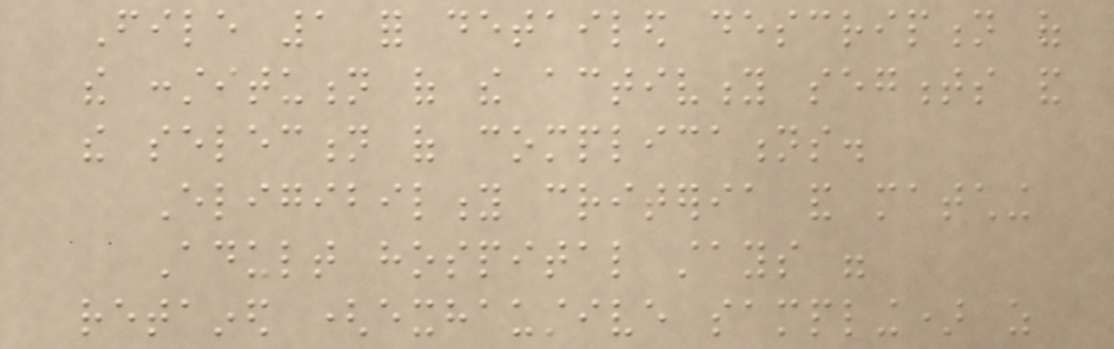File 1 for detailed description of
the constitution of the activity segments and
the selection of complications.
Eligibility criteria and matching
Adult hospital stays were
retained (exhaustive sampling) as
